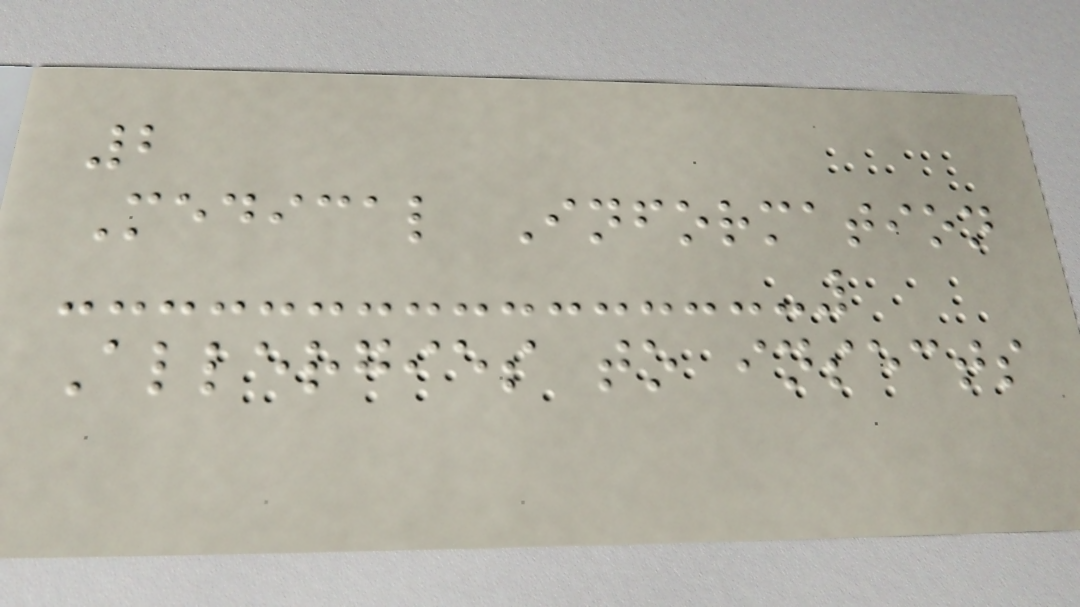2
Medical Information
Allergies to insects
